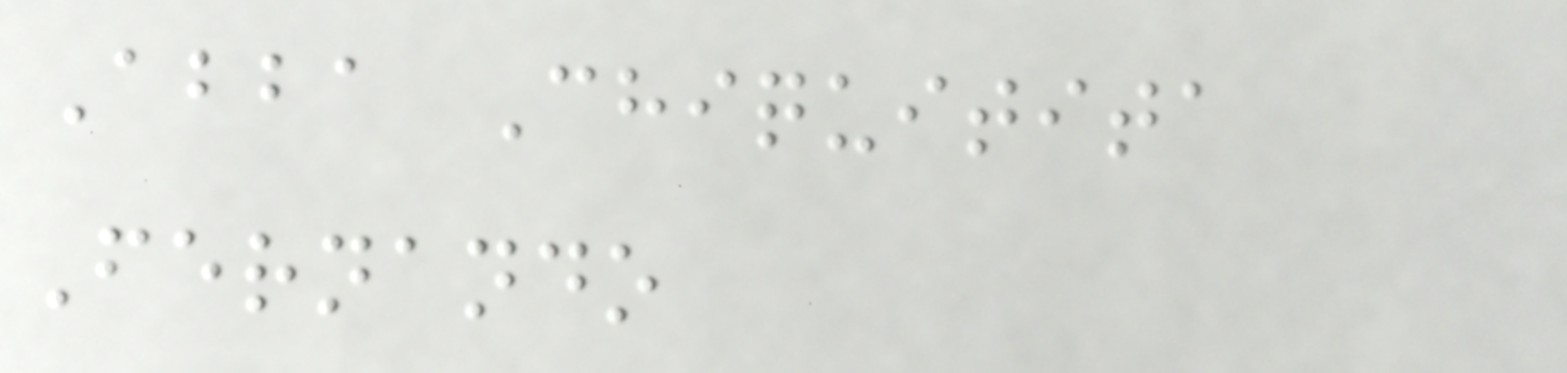Abba Chiquitita
Fernando
